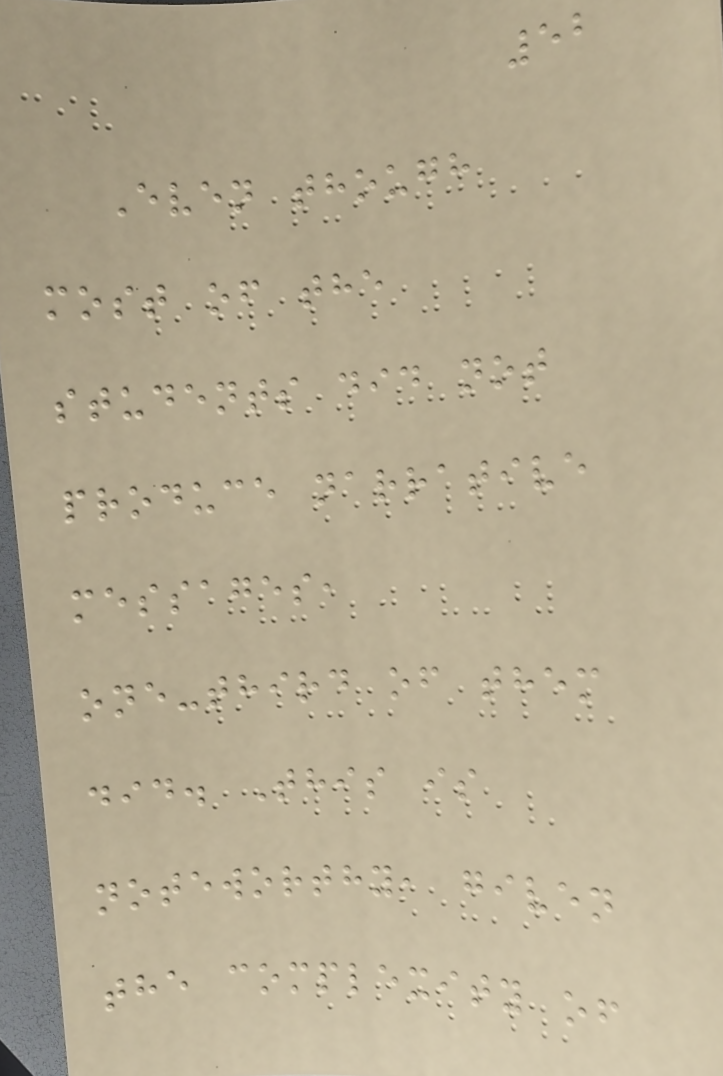52
Even though
most of the
students did not
produce narrative
messages,
one-third of them
did. This is
noteworthy, given
the complexity of
